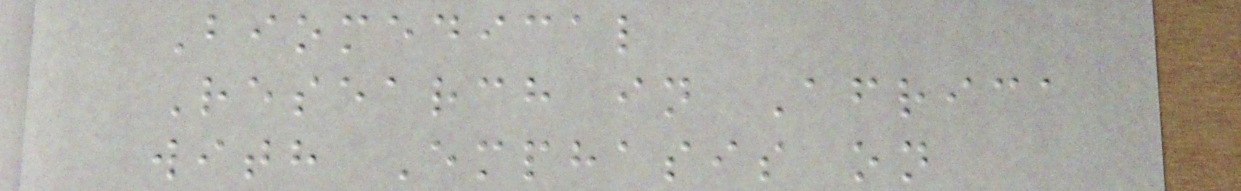Biomedical
Research in Africa
with Emphasis on
